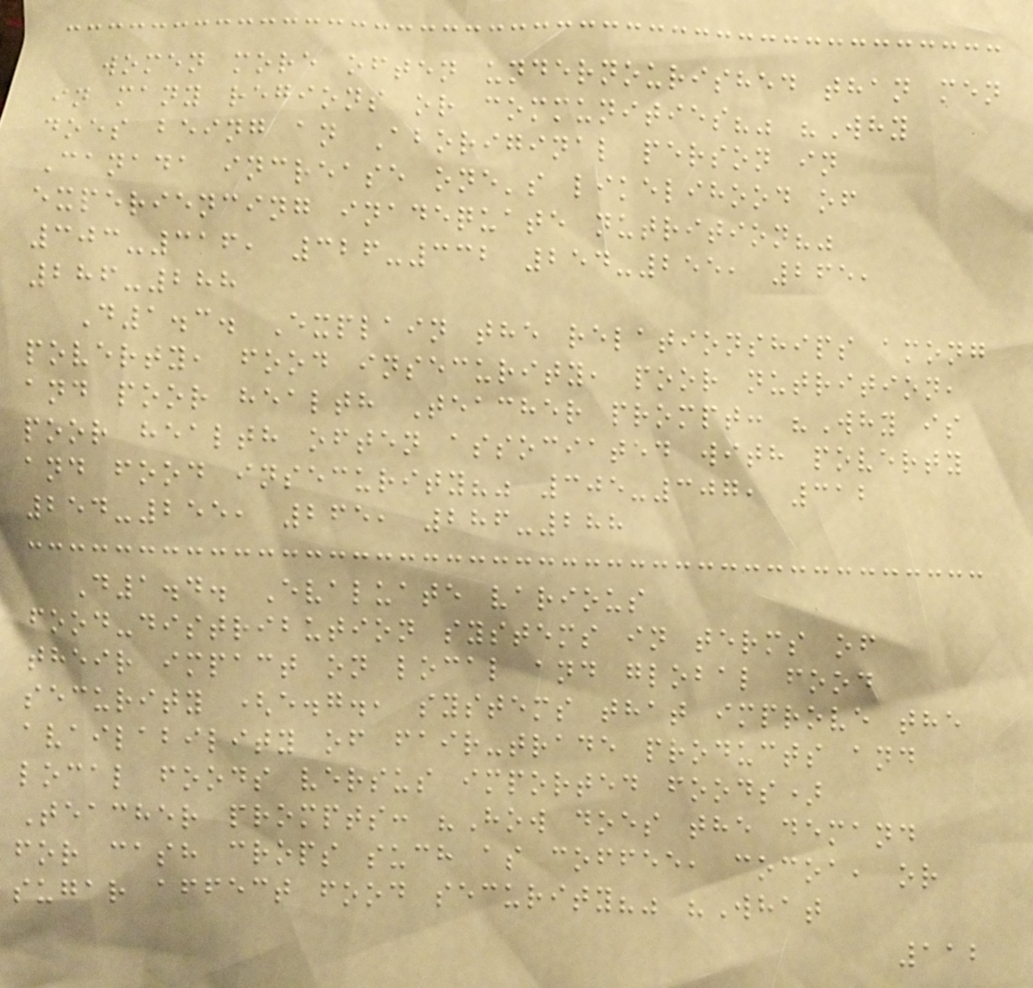women more often undernourished than men
in many regions or communities?" "Why
does being an Aboriginal person in
Canada increase one's likelihood of
experiencing inadequate nutrition?"
303-316, 326-332 254-255, 265,
286-288
D1.3. Explain the relationships among
poverty, food insecurity, poor nutrition,
and poor health Teacher prompt: "Why is
poor health often associated with poverty
and food insecurity?" 305-307, 312
254-255, 265, 286-288
D1.4. Evaluate various
food-distribution systems in terms of
their impact on local and global food
security (e.g., systems that improve the
availability of fair-trade products and
local foods versus imported foods)
Teacher prompts: "How does the demand
for cash crops such as coffee, cocoa, or
sugar affect food security?" "What
112
